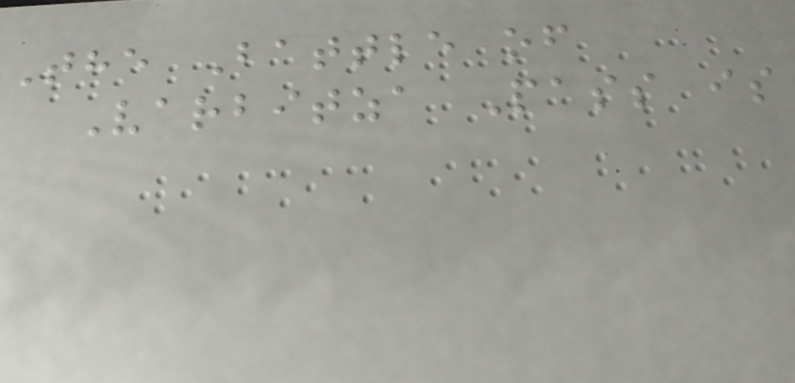The Battle of
Varbitza Pass is
